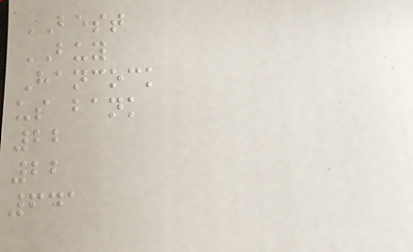BEST
BUY
Hancock
us bank
22
22
641
